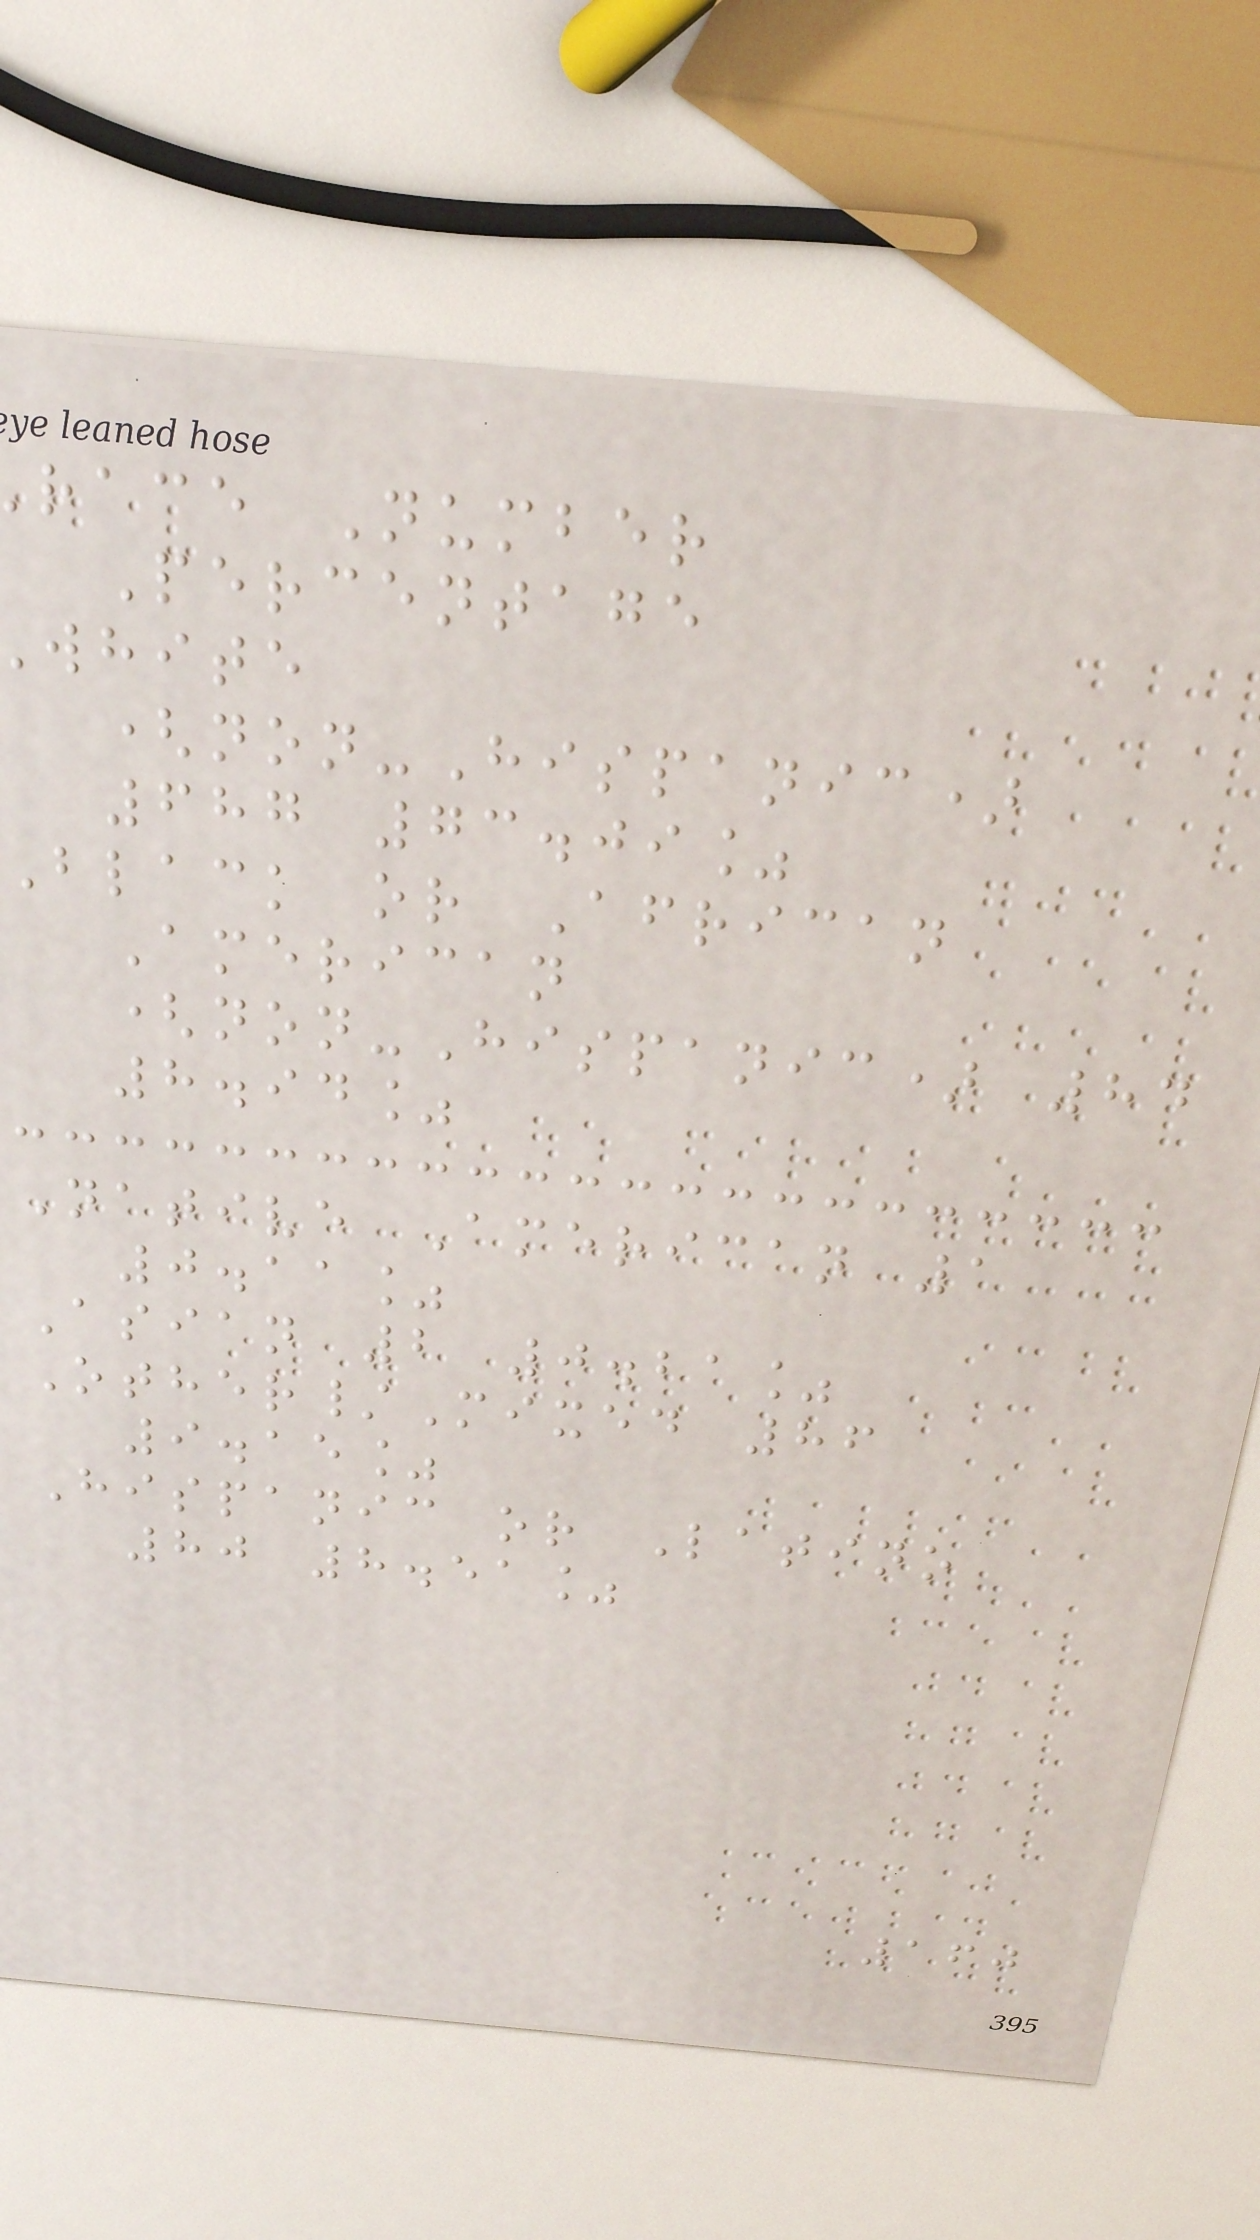race Number
Percentage
white
(non-Hispanic)
687 73.09%
black or African
American
(non-Hispanic) 84
8.94%
Native American 1
0.11%
Asian 2 0.21%
Other/Mixed 86
9.15%
Hispanic or Latino
80 8.51%
160
